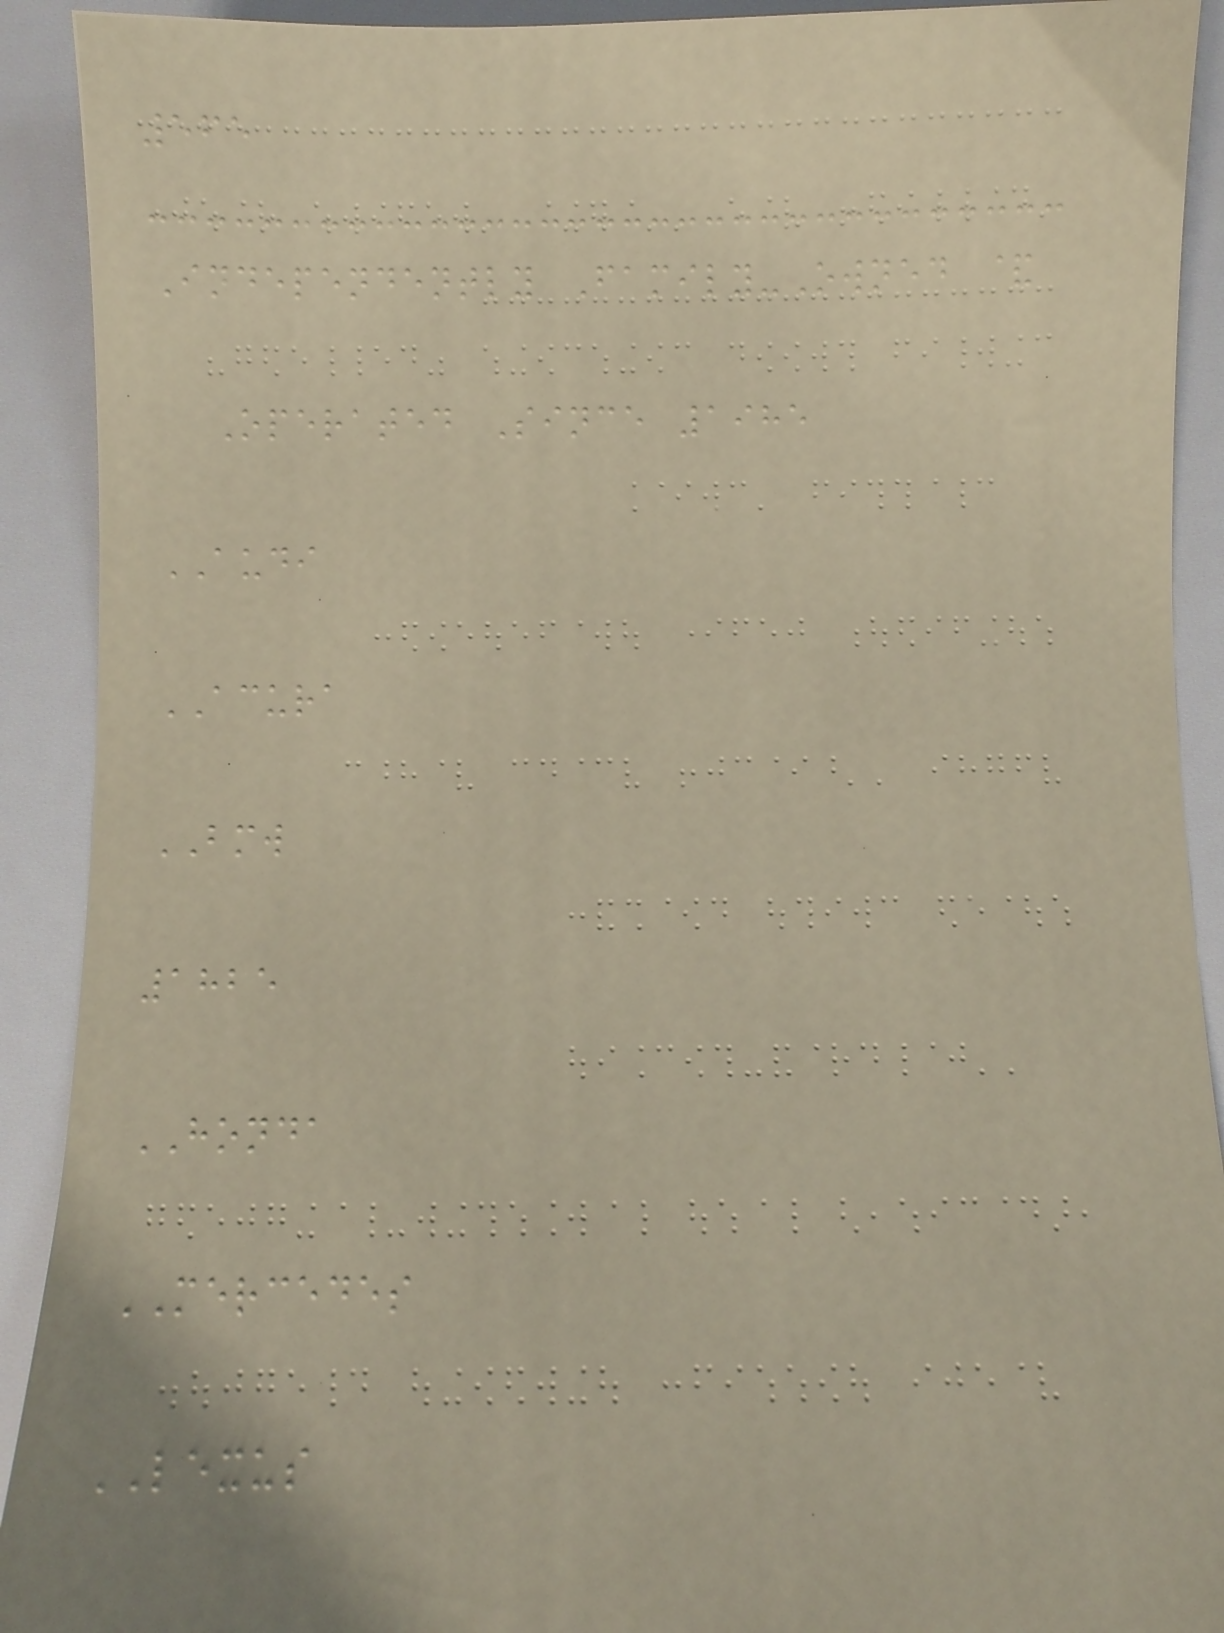565
Independently Family-Owned &
Operated Since 1985
AUDI
ACURA
BMW
1825
HONDA
MERCEDES
LEXUS
